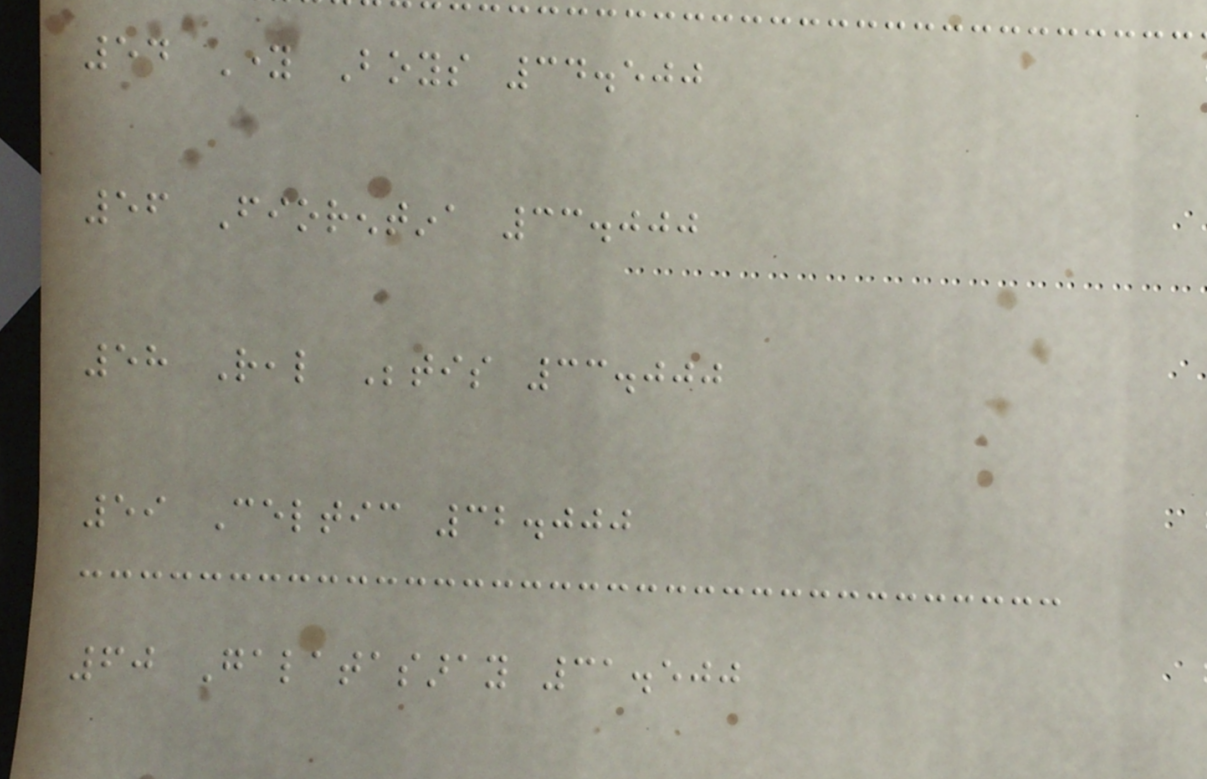54 Young Boys 34.500
56 Fiorentina 33.000
58 Real Betis 33.000
59 Celtic 32.000
60 Galatasaray 31.500
